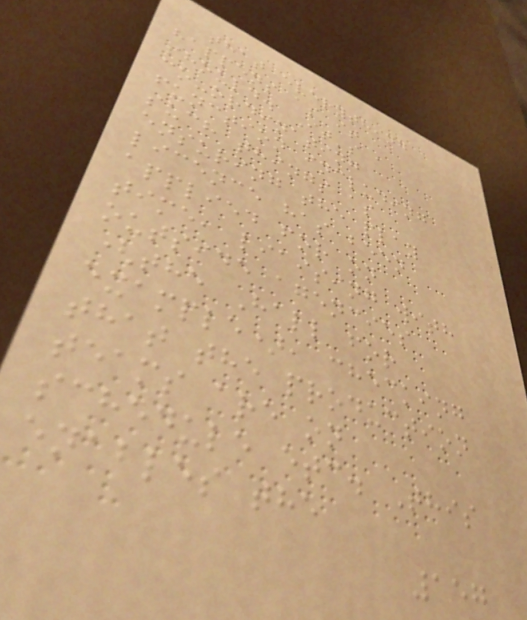that everything
happens as it
should. It's a
co-ordinating
function including
such things as
ensuring the play
licence has been
applied for on
time, liaising with
outside agencies
(the Hall for
example), checking
that the production
teams are on
schedule etc. This
enables the
157
